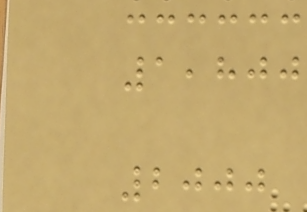1,800
2000
